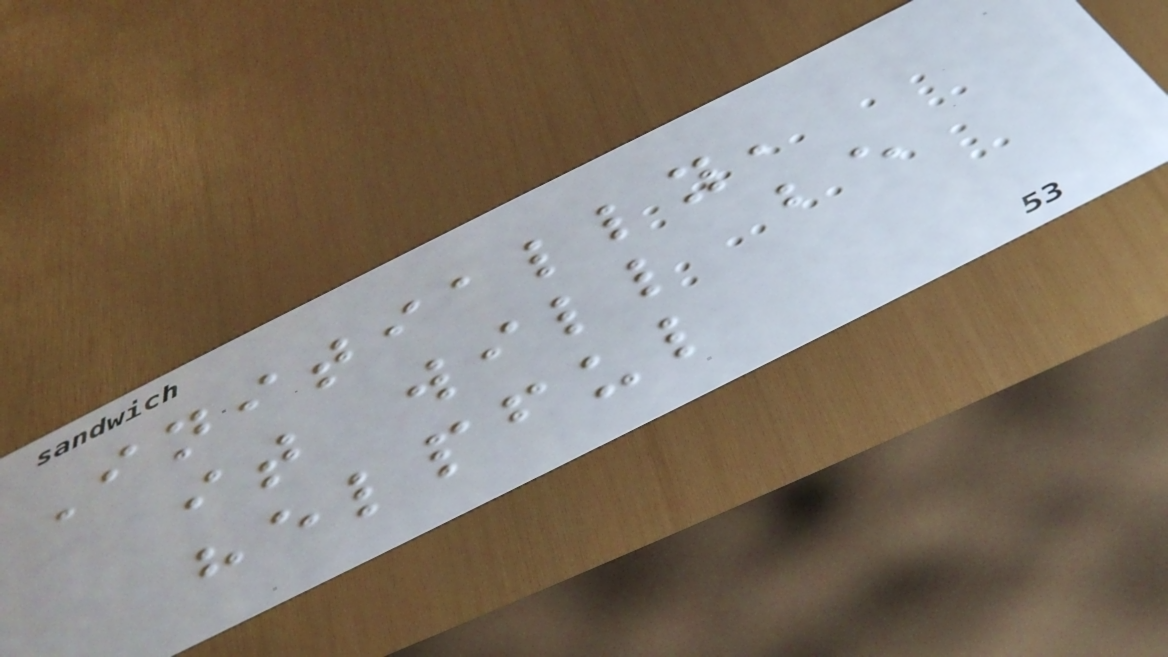Initially,
it will be
helpful
